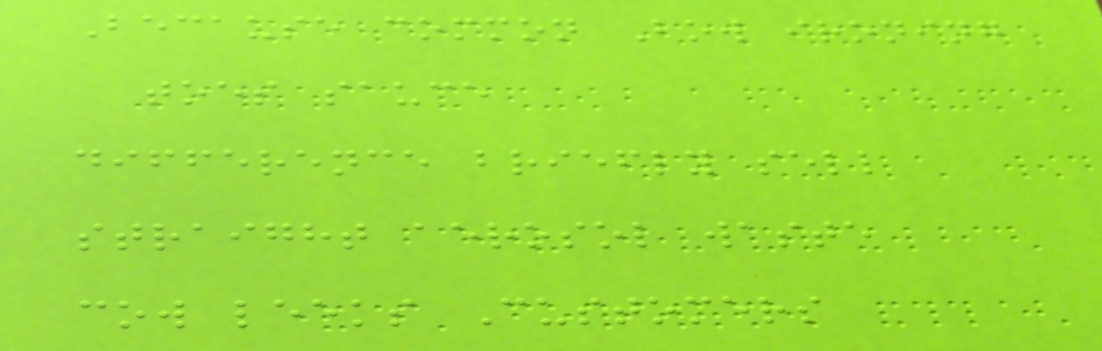Because common Bow ironing
toes sauce
difference briefly sell
straight aerosol waste
cow leeks Customers
